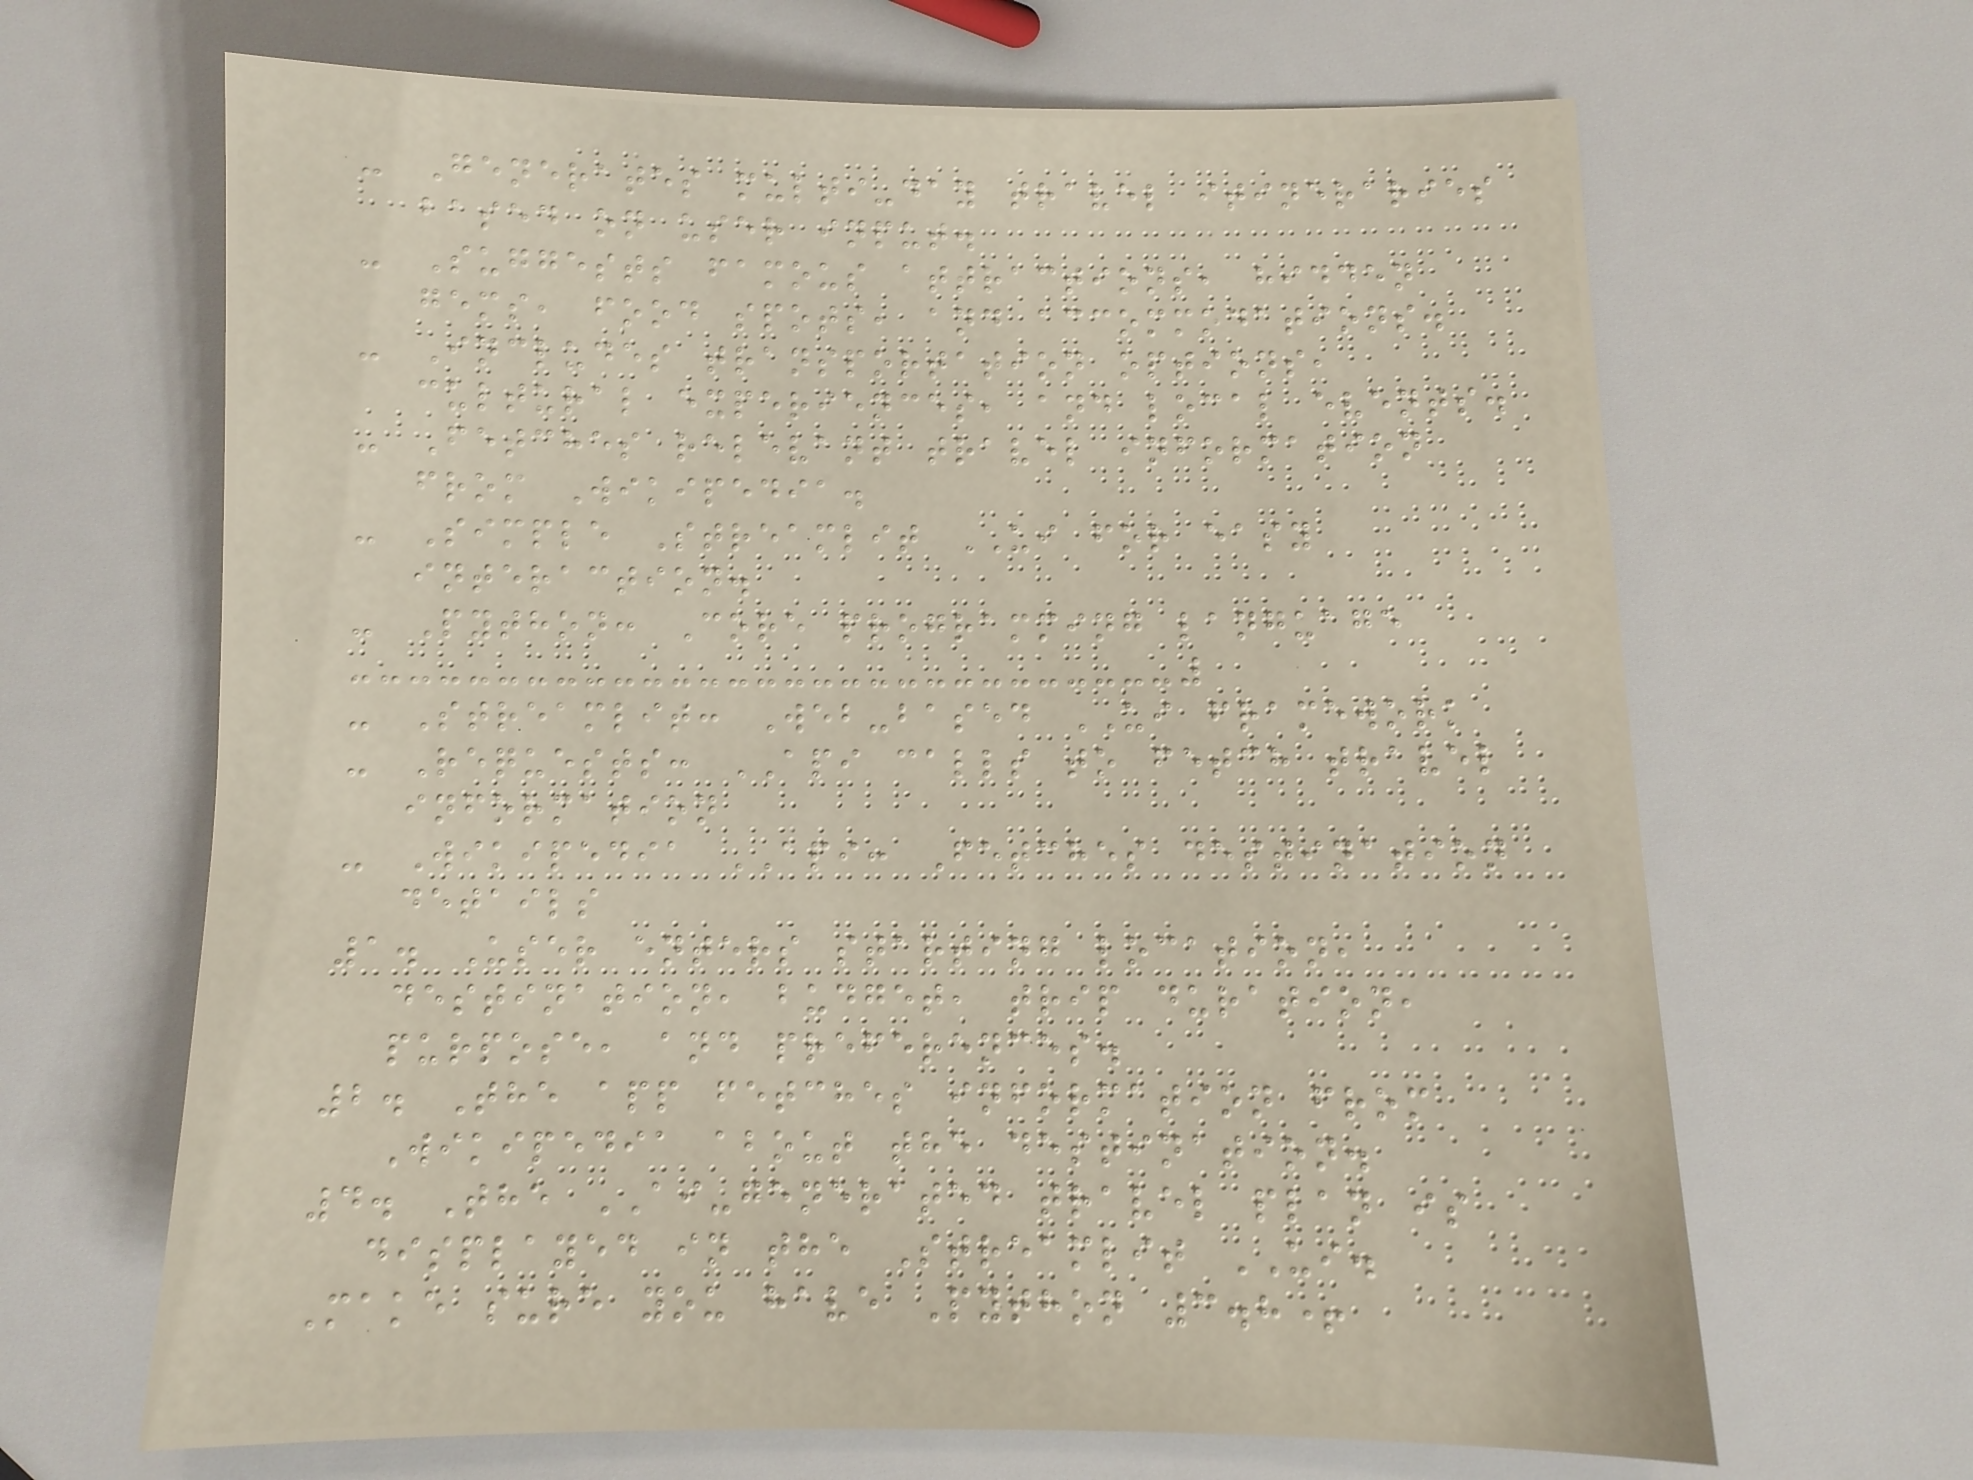- Generates multi-day travel itineraries
based on user input.
- Suggests famous attractions, hidden
gems, food spots, and accommodations.
- Includes transportation options,
cultural experiences, and local events.
- Fetches relevant travel information
from Wikipedia.
- Simple Streamlit UI for easy
interaction.
- Python: Core programming language
- Streamlit: Web-based UI framework
- Requests: API calls to fetch travel
information
- Wikipedia API: Fetches destination
details
1. User enters starting location,
destination, budget, trip duration,
purpose, and preferences.
2. The app fetches information from
Wikipedia about the destination.
4. The AI-generated travel plan is
displayed in the Streamlit UI.
Make sure you have Python 3.8+
